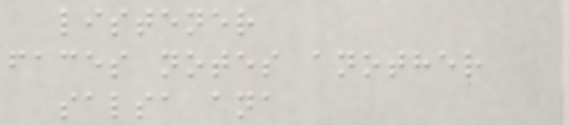listener
faces notes another
salsa ana
